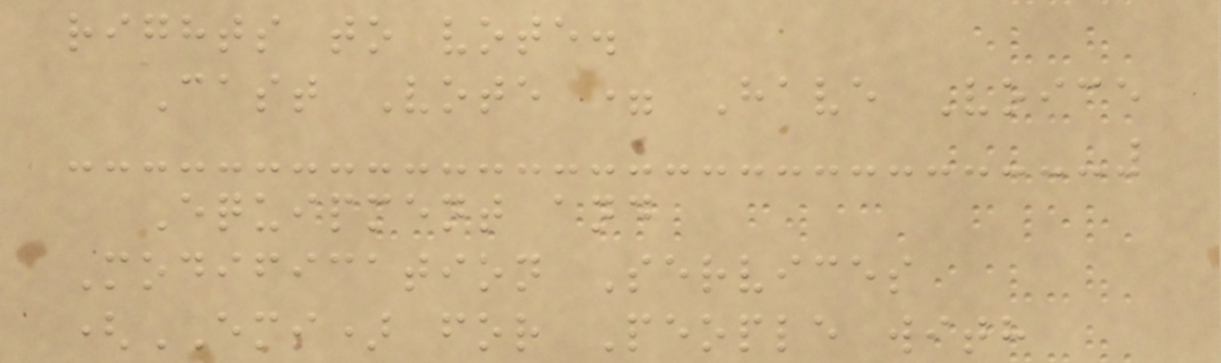rights to vote.
Cast Vote = Have Voice
Equipment and
Modification Services
(EMS) for People with
